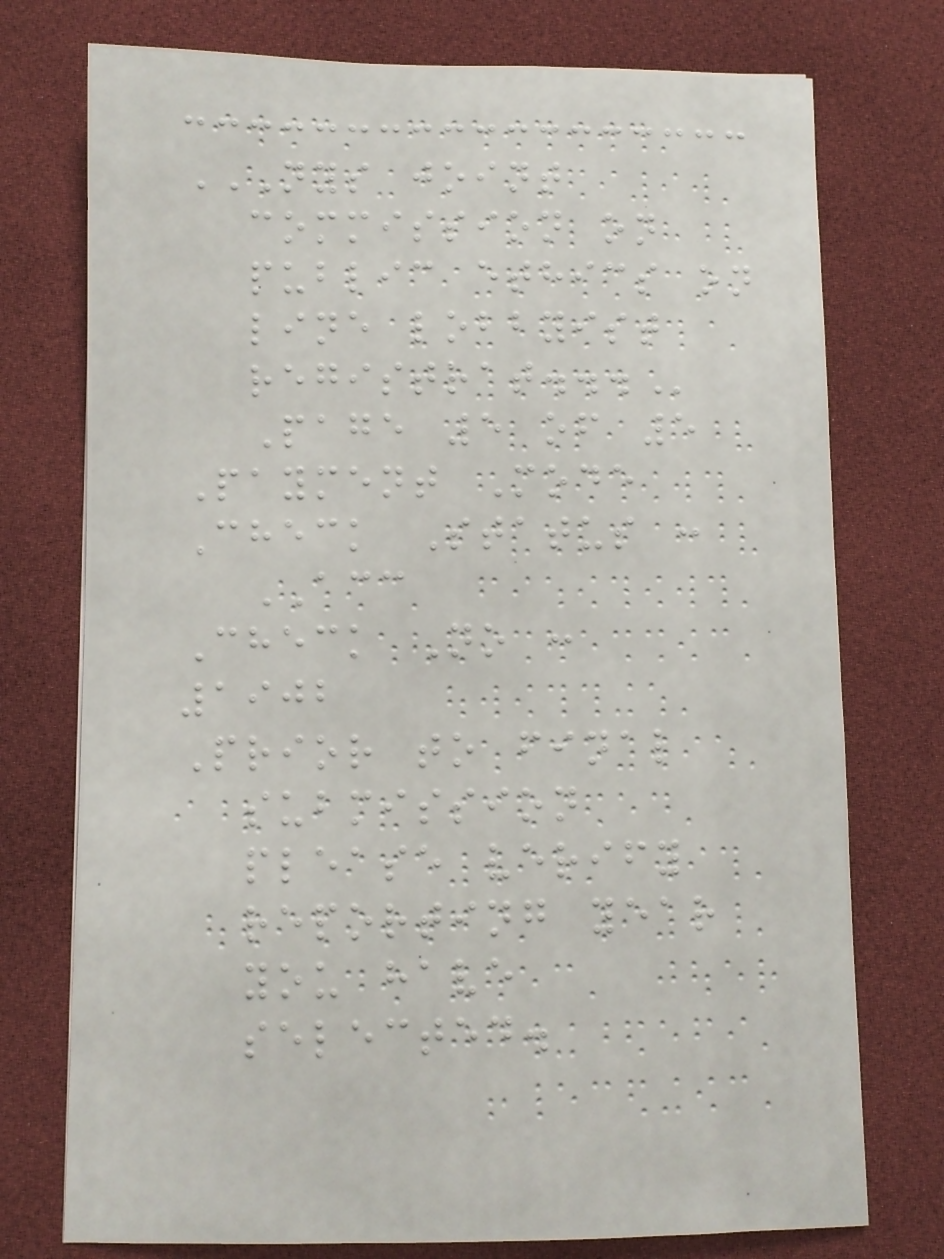NYS JOINT
COMMISSION ON
PUBLIC ETHICS ON
LINE LOBBYIST
REGISTRAT...
Page 5 of 5
Payment Mode
Check Status :
ACC
Check No :
1902
Prior to final
submission
please verify
reporting year
you have
selected.
